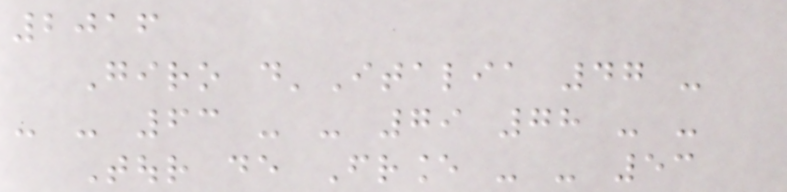2016
Giro d'Italia 47 -
- - 63 - - 79 78 - -
Tour de France - - 53
